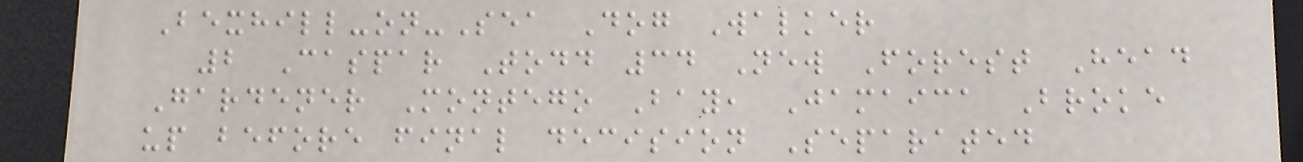Bexhill-on-Sea Dog Walker
2 Caspar Todd 34 New Forest Head
Gardener Montego Bay, Jamaica Broke
up before final decision Separated
